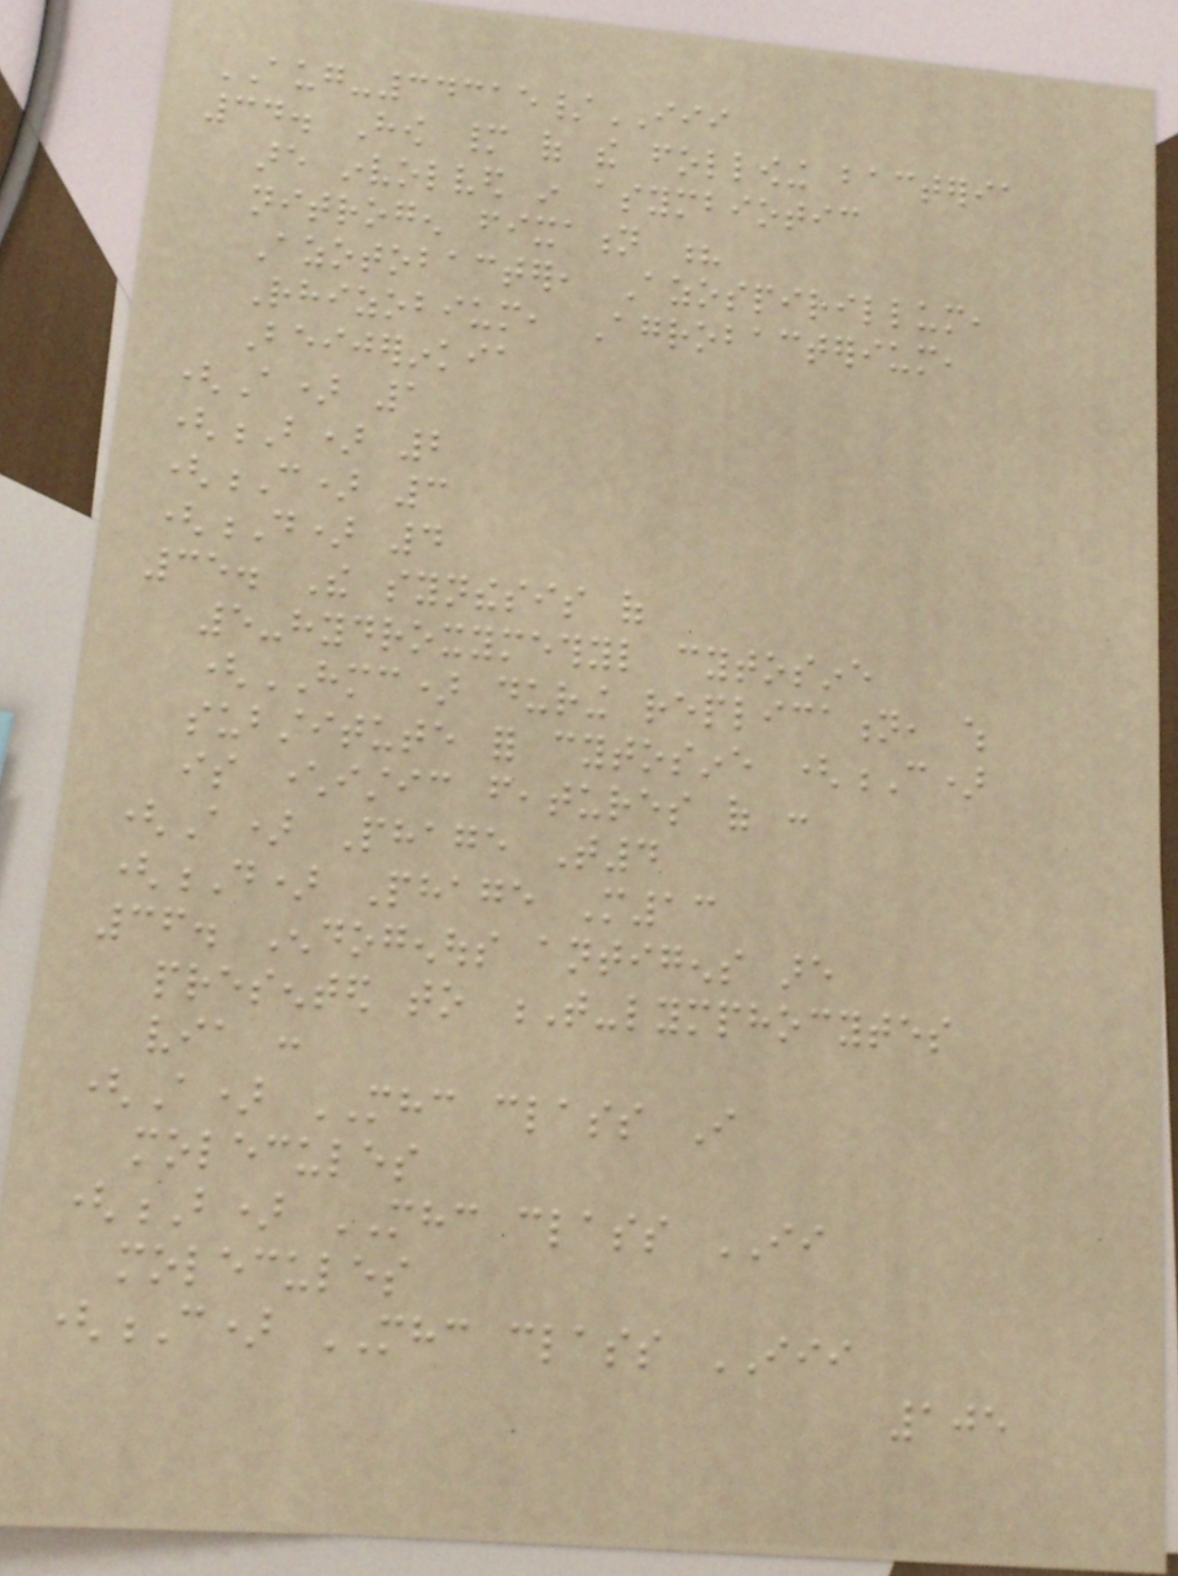AUG-34315/III
34. How many of the following bacteria
are involved in asymbiotic
nitrogen fixation ?
Azotobacter, Azospirillum,
Rhizobium, Agrobacterium,
Beijerinkia
(A) 1
(B) 2
(C) 3
(D) 4
35. The synthesis of
5-hydroxymethyl cytosine
(HMC) during replication, which
substitute for cytosine (C)
is characteristic features of :
(A) Phage T4
(D) Phage M13
36. Endogenous antigens are
presented to T-lymphocytes
via :
(A) MHC class I
molecules
(B) MHC class II
molecules
(C) MHC class III
105
